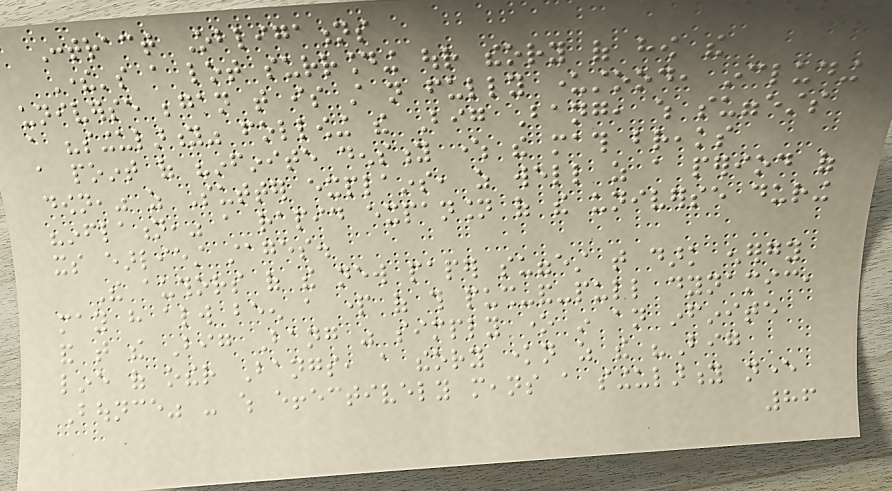Contract Obligations
There's a lot surrounding our theory of how the
universe began that is still not fully understood, including
a "singularity" following the Big Bang, which suggests
a point of "infinite density where the math breaks
down," as Sutter explains, as well as a period of
"inflation," a rapid expansion of the universe during
its earliest stages.
The authors of the new paper suggest that dark energy
may have always been a part of this push-and-pull dynamic,
and that the Big Bang was simply one in an infinite
line of other Bangs, a theory known as the "Big
Bounce" - which effectively means a singularity never
86
